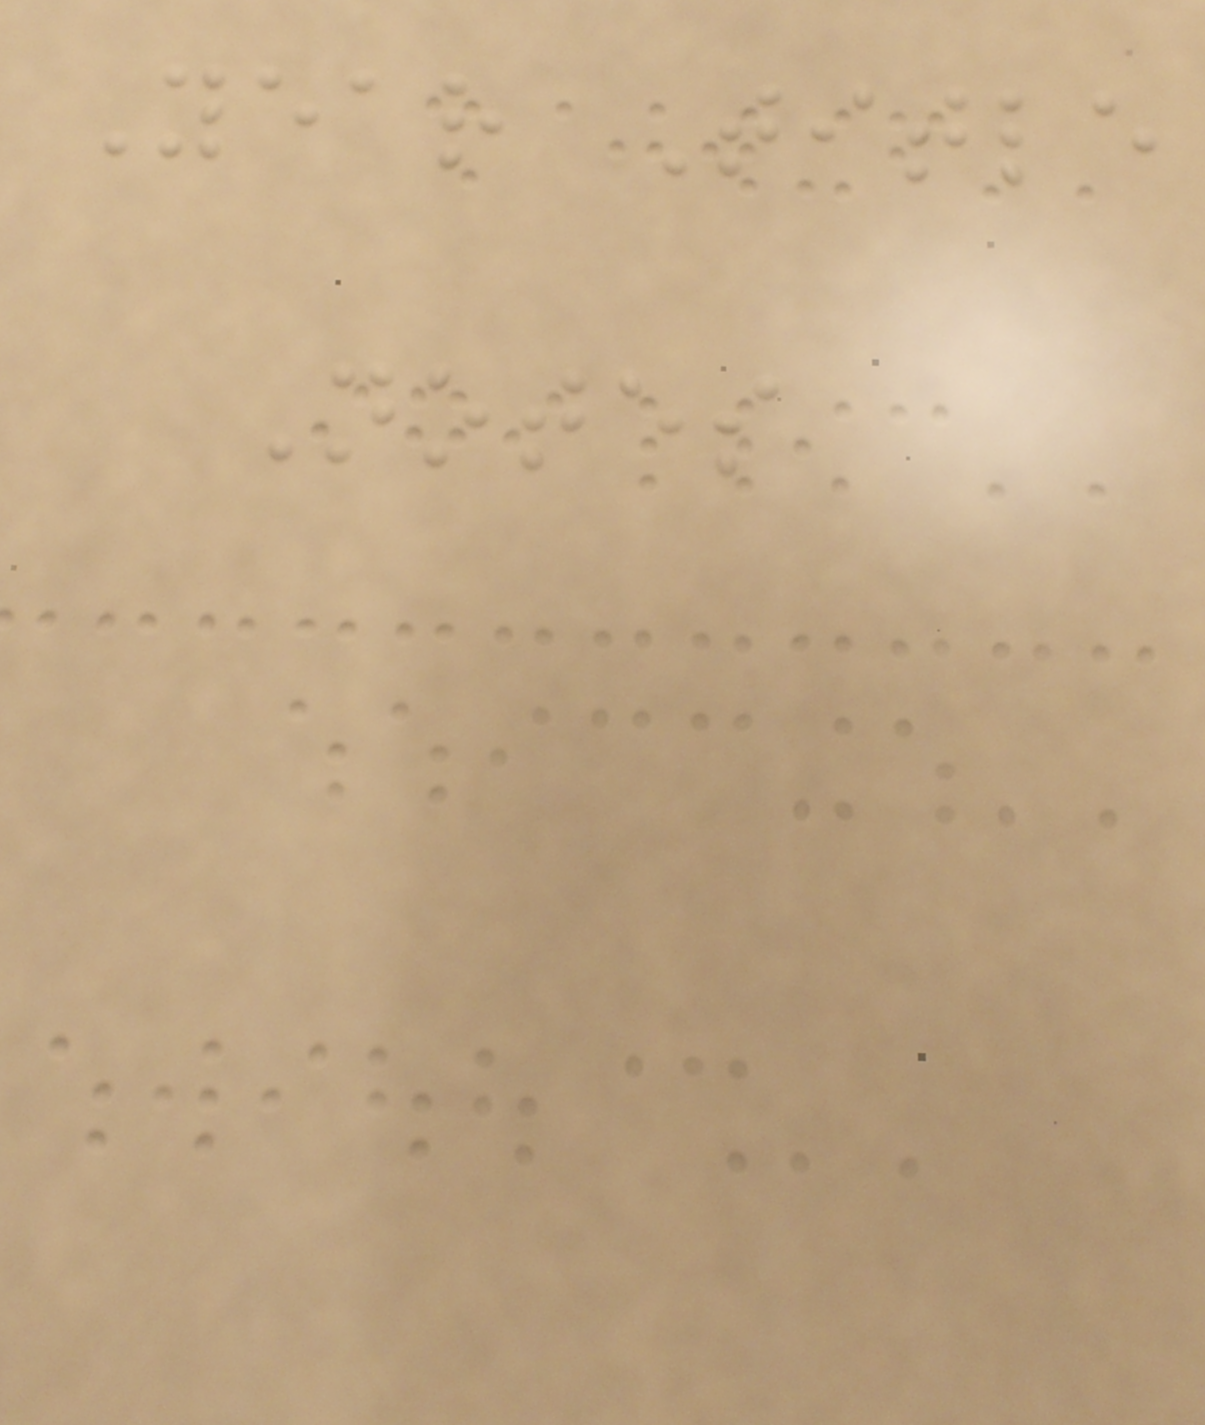Year Title
Notes
